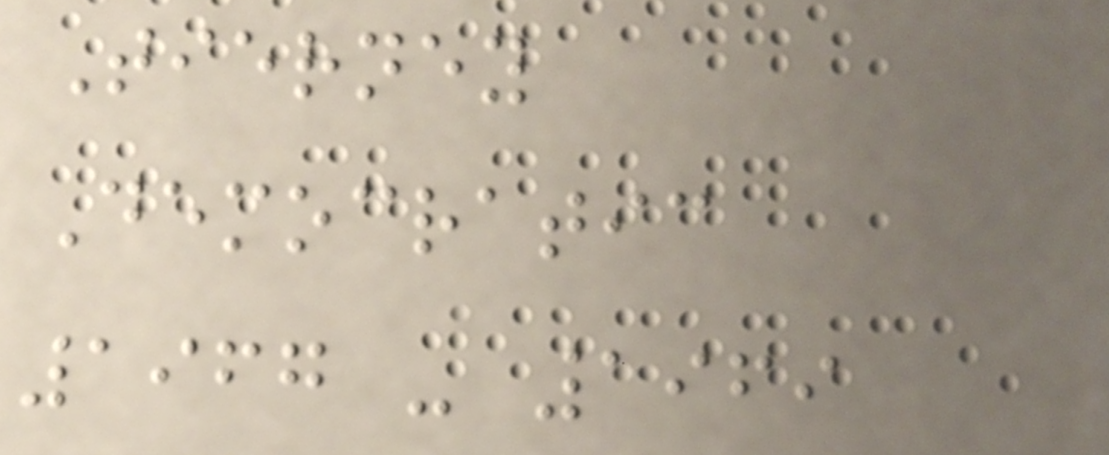Tierney
Democratic
1967 - 1969
